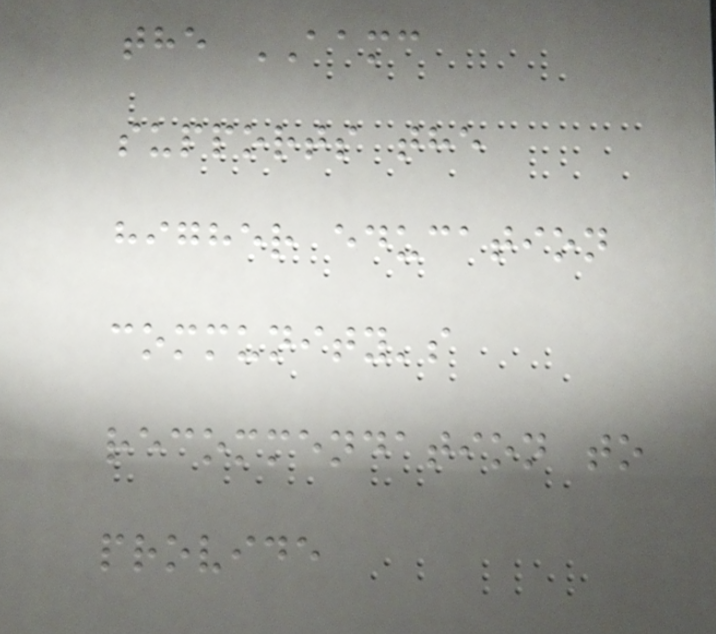the AAMC
supports the
higher education
community's
recommendation to
provide
